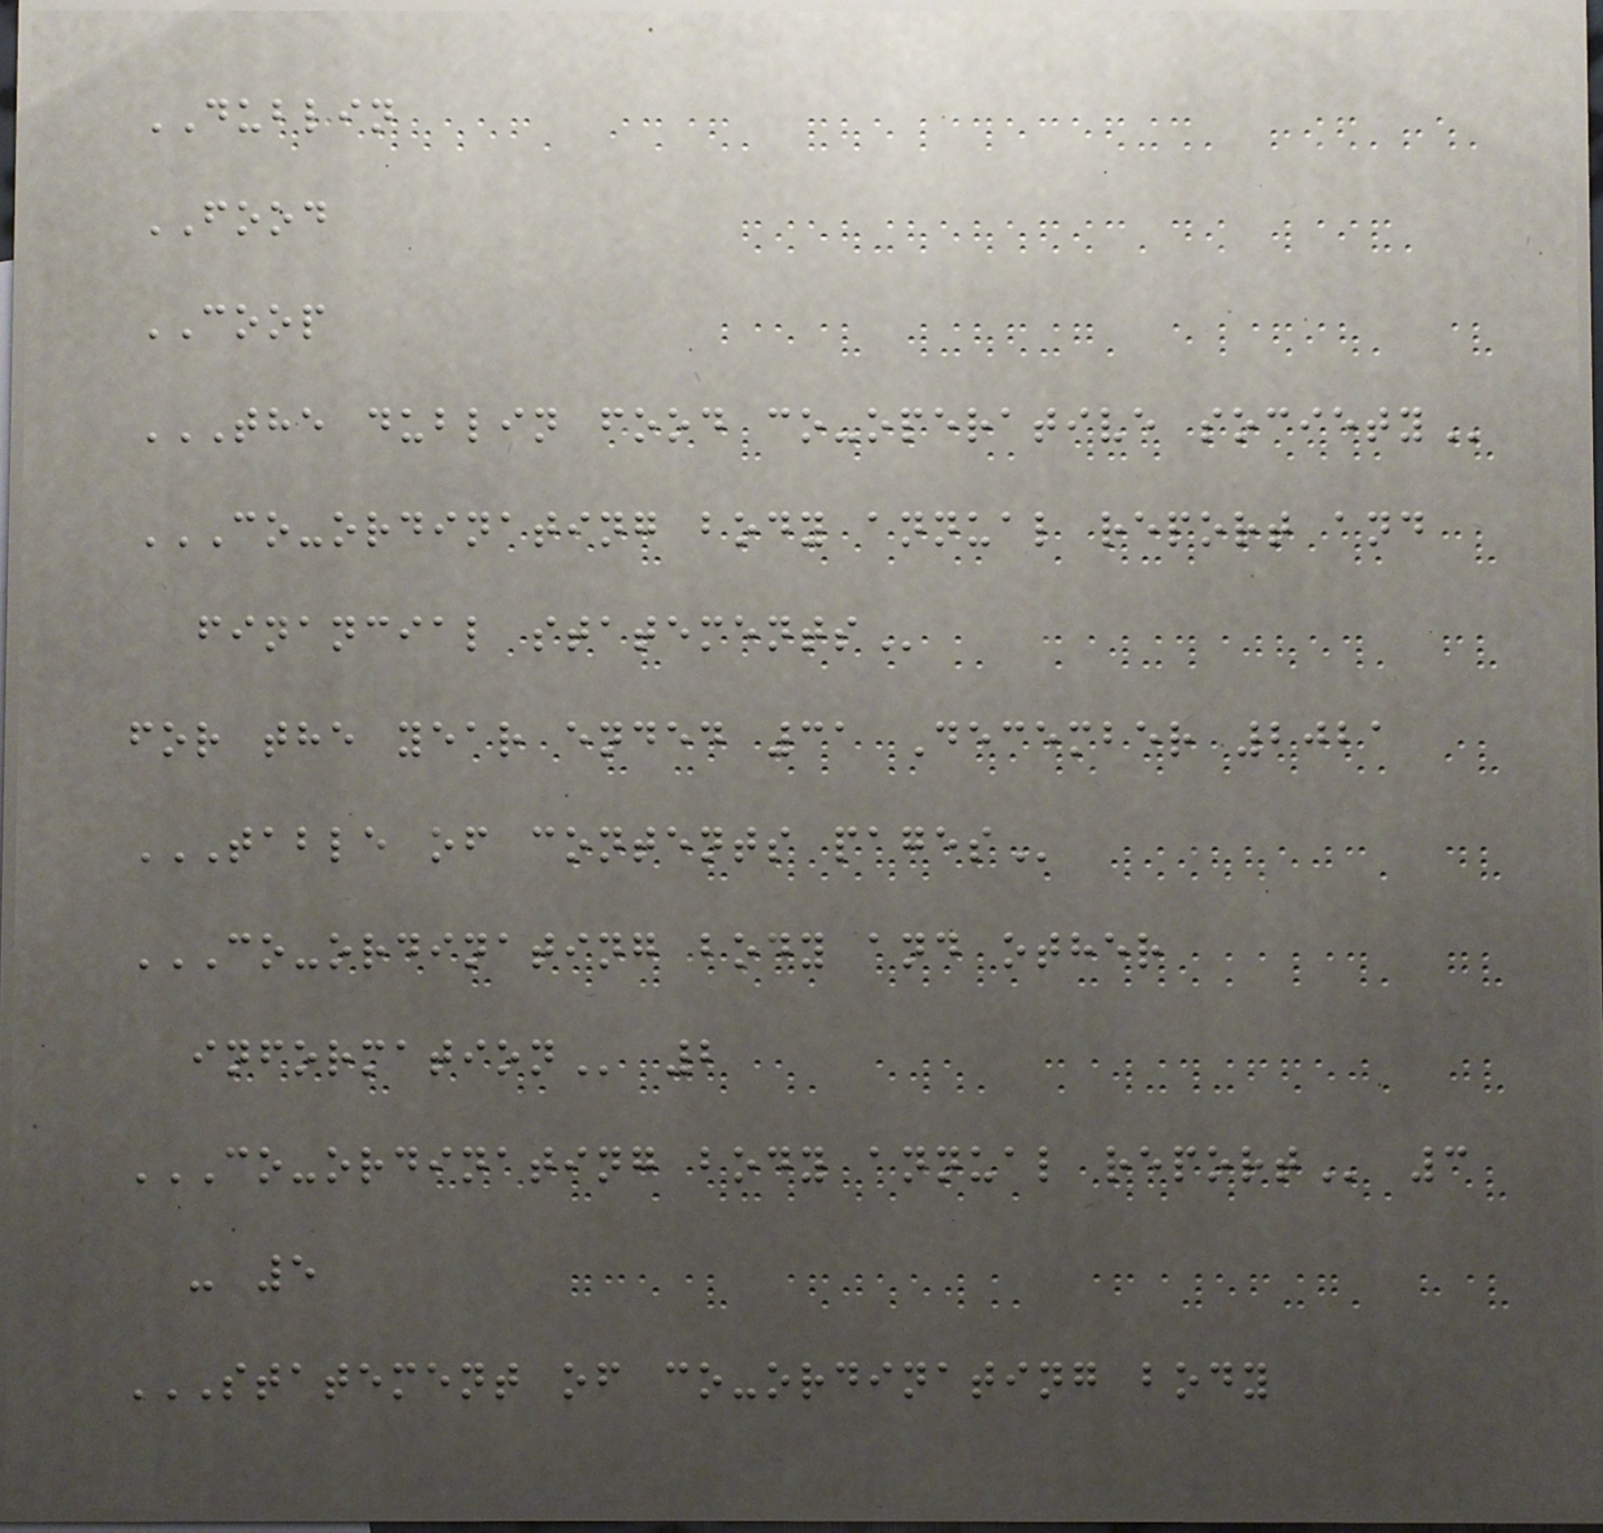DUBLIN
FOOD
COOP
THE DUBLIN FOOD CO-OPERATIVE SOCIETY
CO-ORDINATING BODY ANNUAL REPORT AND
FINANCIAL STATEMENTS
for the year ended 31 December 2021
TABLE OF CONTENTS PAGES
CO-ORDINATING BODY AND OTHER
INFORMATION 2
CO-ORDINATING BODY ANNUAL REPORT 3
- 5
STATEMENT OF CO-ORDINATING BODY
